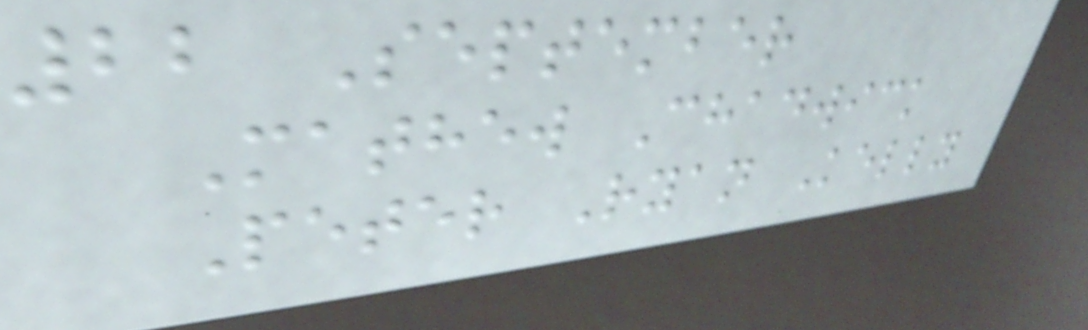22 September
Mathew Chadwick
Peter Ryan Kelly
